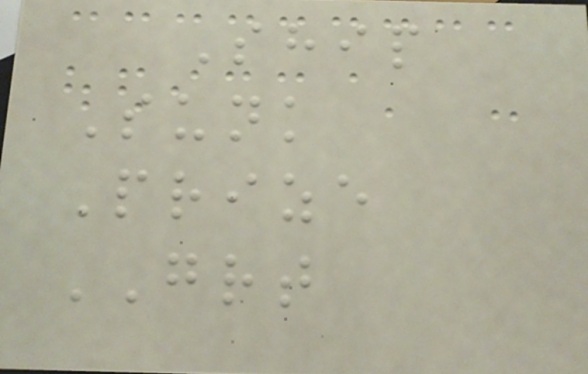Ship
Sunk
Prize
GRT
